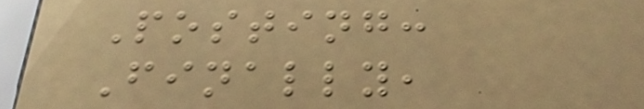Posting:
Finally,
